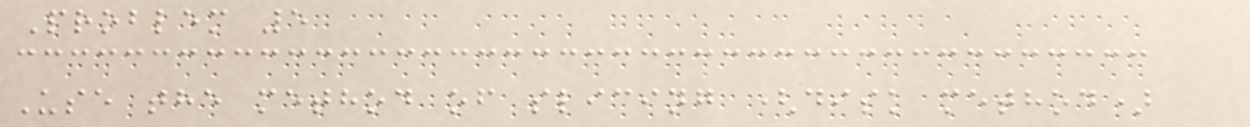Problem 5
Use the method of slicing (disk method)
